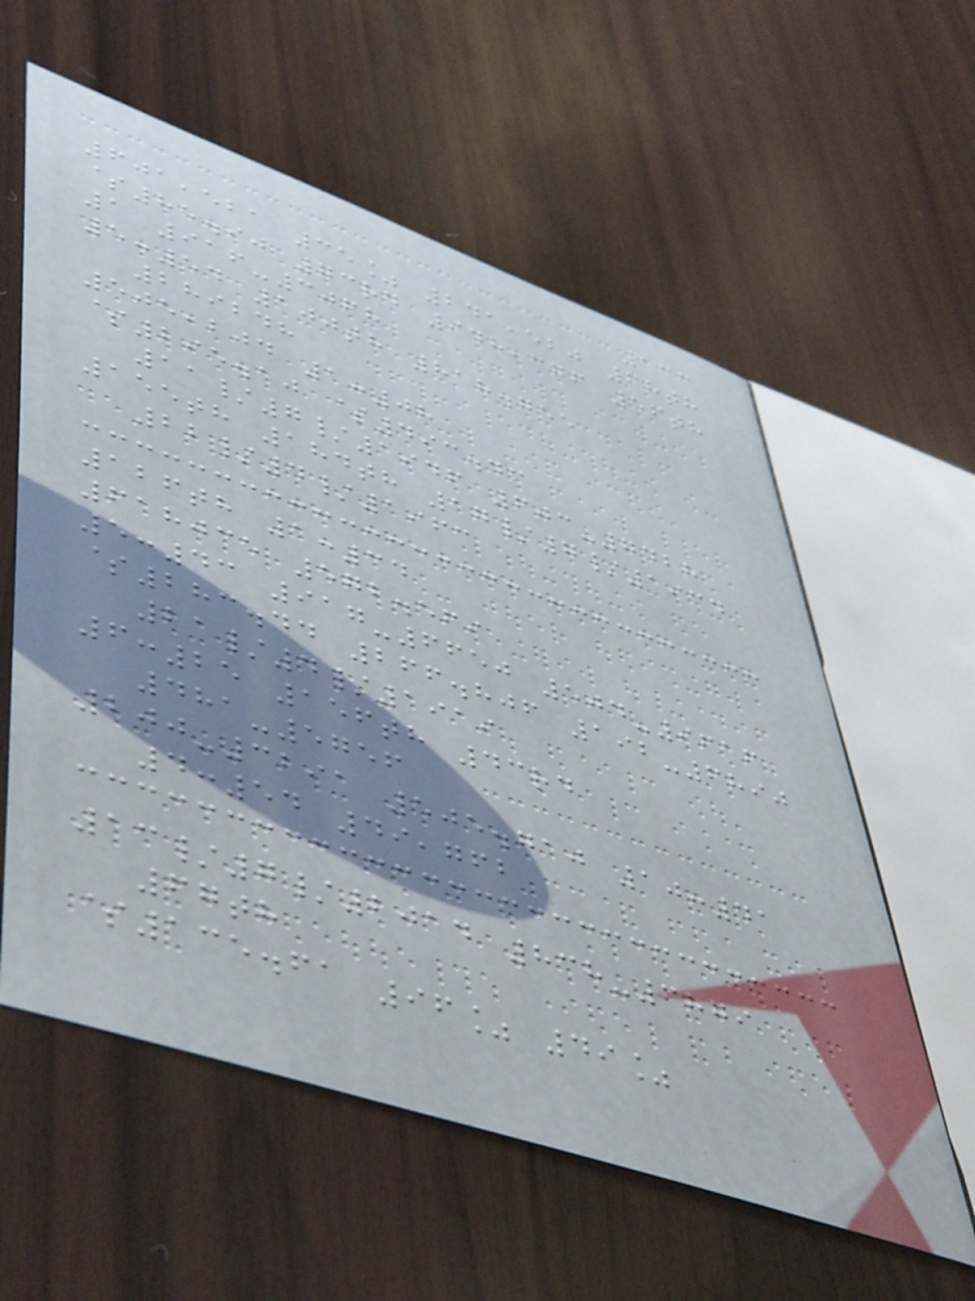133
601,521 35% 241,520 68th
$85.90 73rd 948,376 56th
1 916-3068
5:54 100th 818.755
289248
505,204 1:08
$295.10 $493.43
11/7/1946 603-7428
155th 184th 17/7/1934
22/4/1963
126th 1:34
618035 572.569
5:43 917-6650 504-9616
$283.44 266.806 192-6890
21/4/1919
6:25 156th 43rd
481-5756
200-3291 505.710 10:41
4:54 49,762
13/7/2014 838-6879
67th
$135.61 96% 49%
